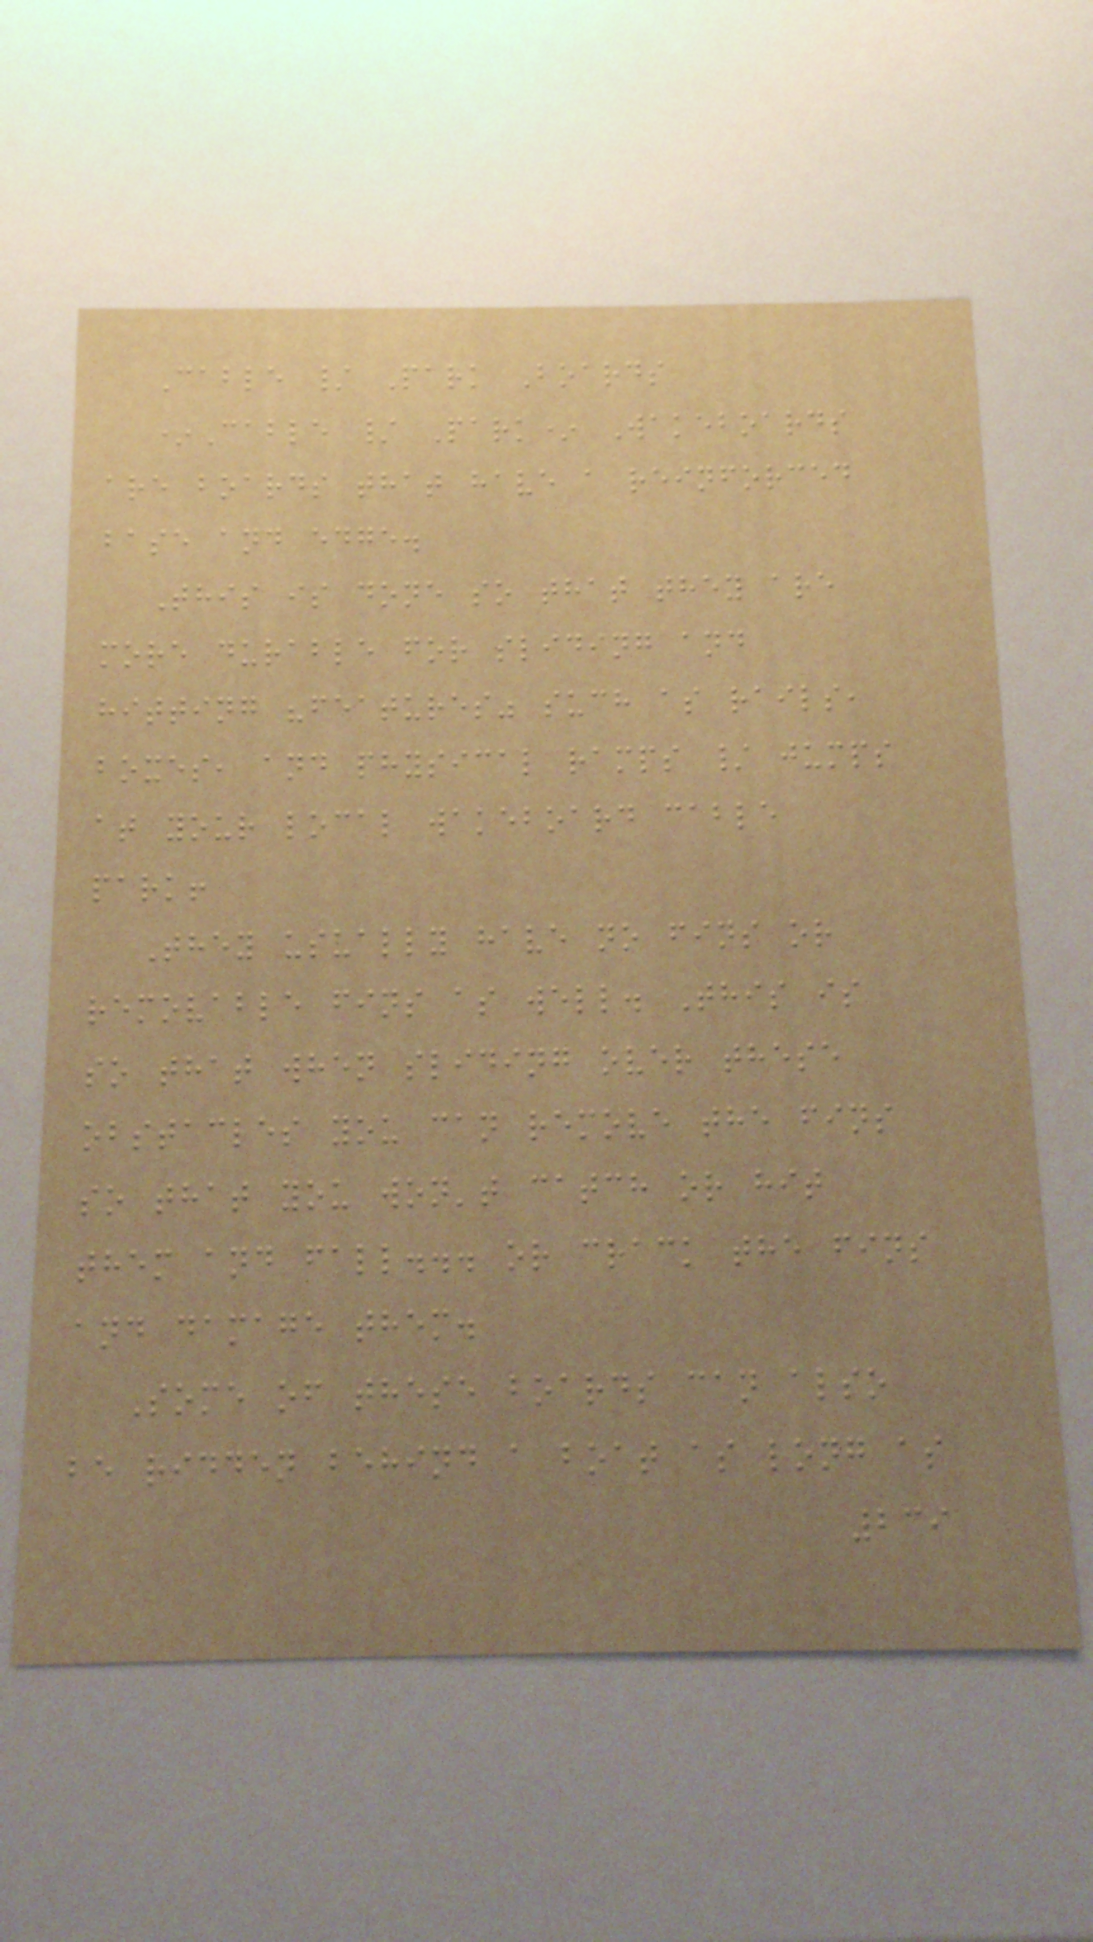Cable / Park Boards
*Cable / Park* Wakeboards
are boards that have a reinforced
base and edge.
This is done so that they are
more durable for sliding and
hitting "features" such as rails,
boxes, and physical ramps / jumps
at your local wakeboard cable
park!
They usually have no fins or
removable fins as well. This is
so that when sliding over these
obstacles you can remove the fins
so that you won't catch or hit
them and fall... or crack the fins
and damage them.
Some of these boards can also
be ridden behind a boat as long as
239
